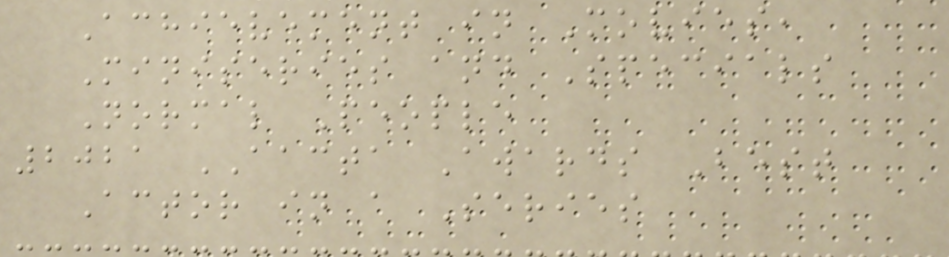Achievement in Movies,
Miniseries and Specials
Normal People
2021 AACTA Awards Best
Actor in a Series
